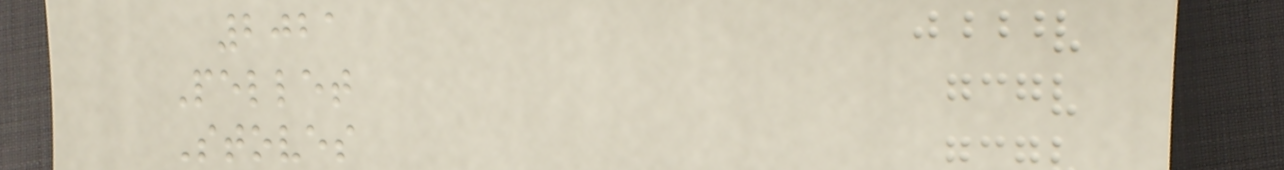2021
Pellet
Stoves
